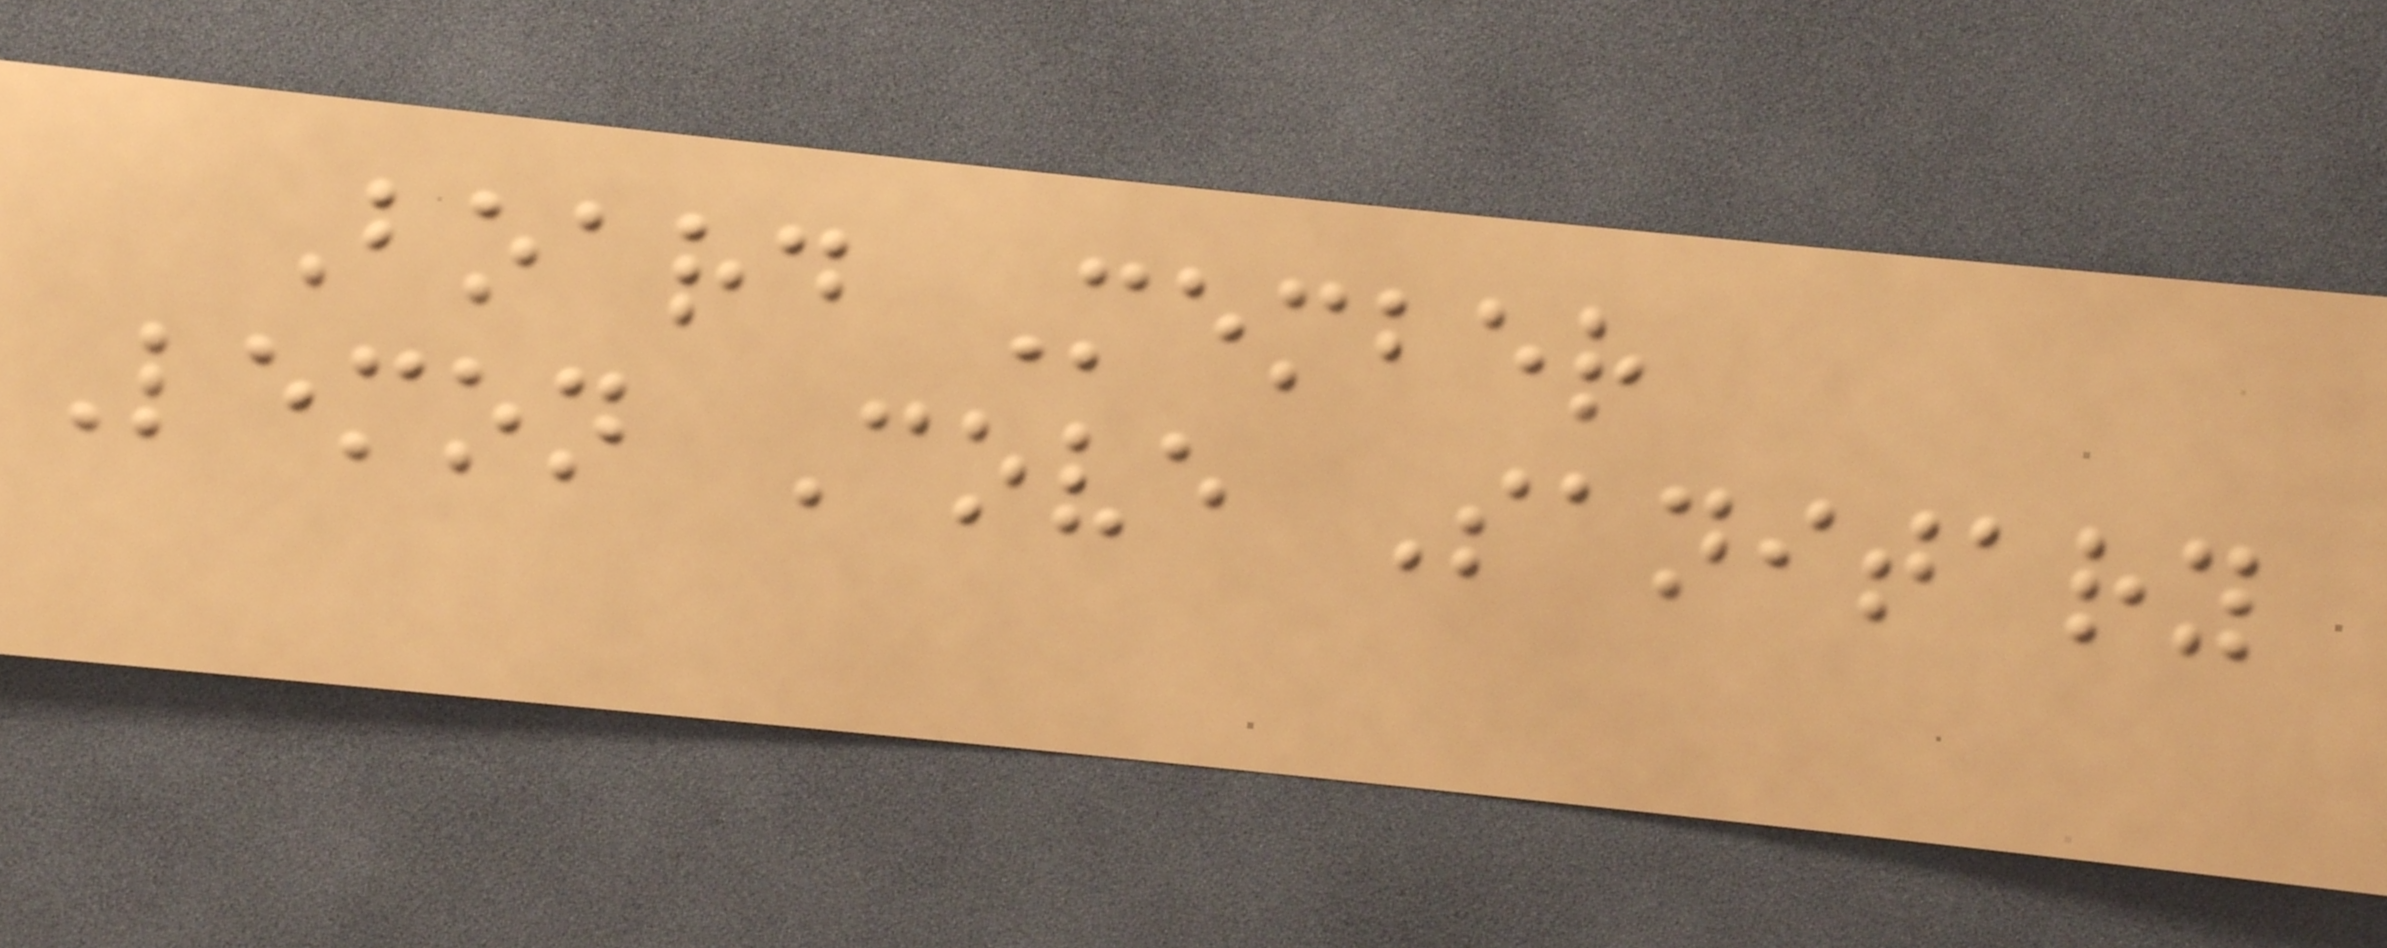Board Member
Lemon Cove Sanitary
